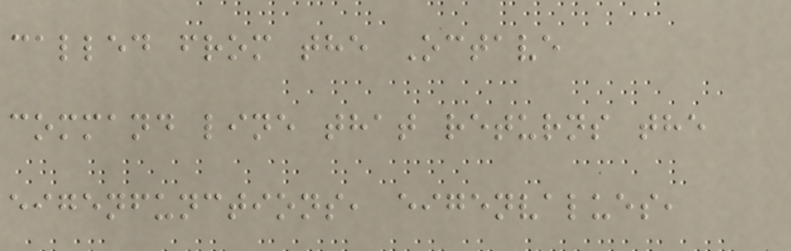called from the Octave
command line that returns the
eigenfunctions, eigenvalues,
